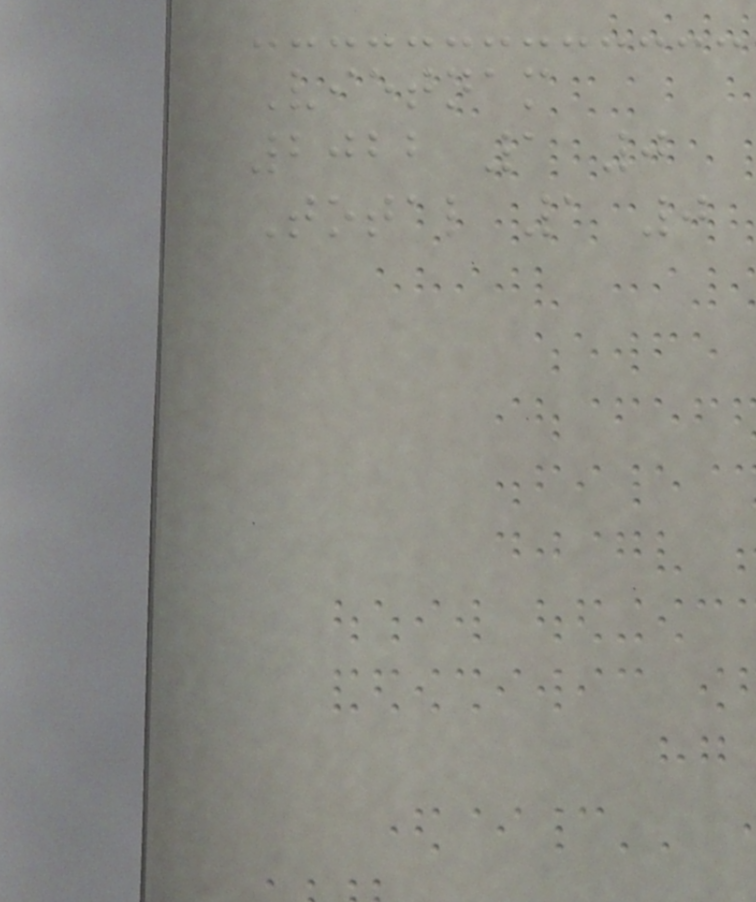Vietnam
2022 1 0
Total 1 0
